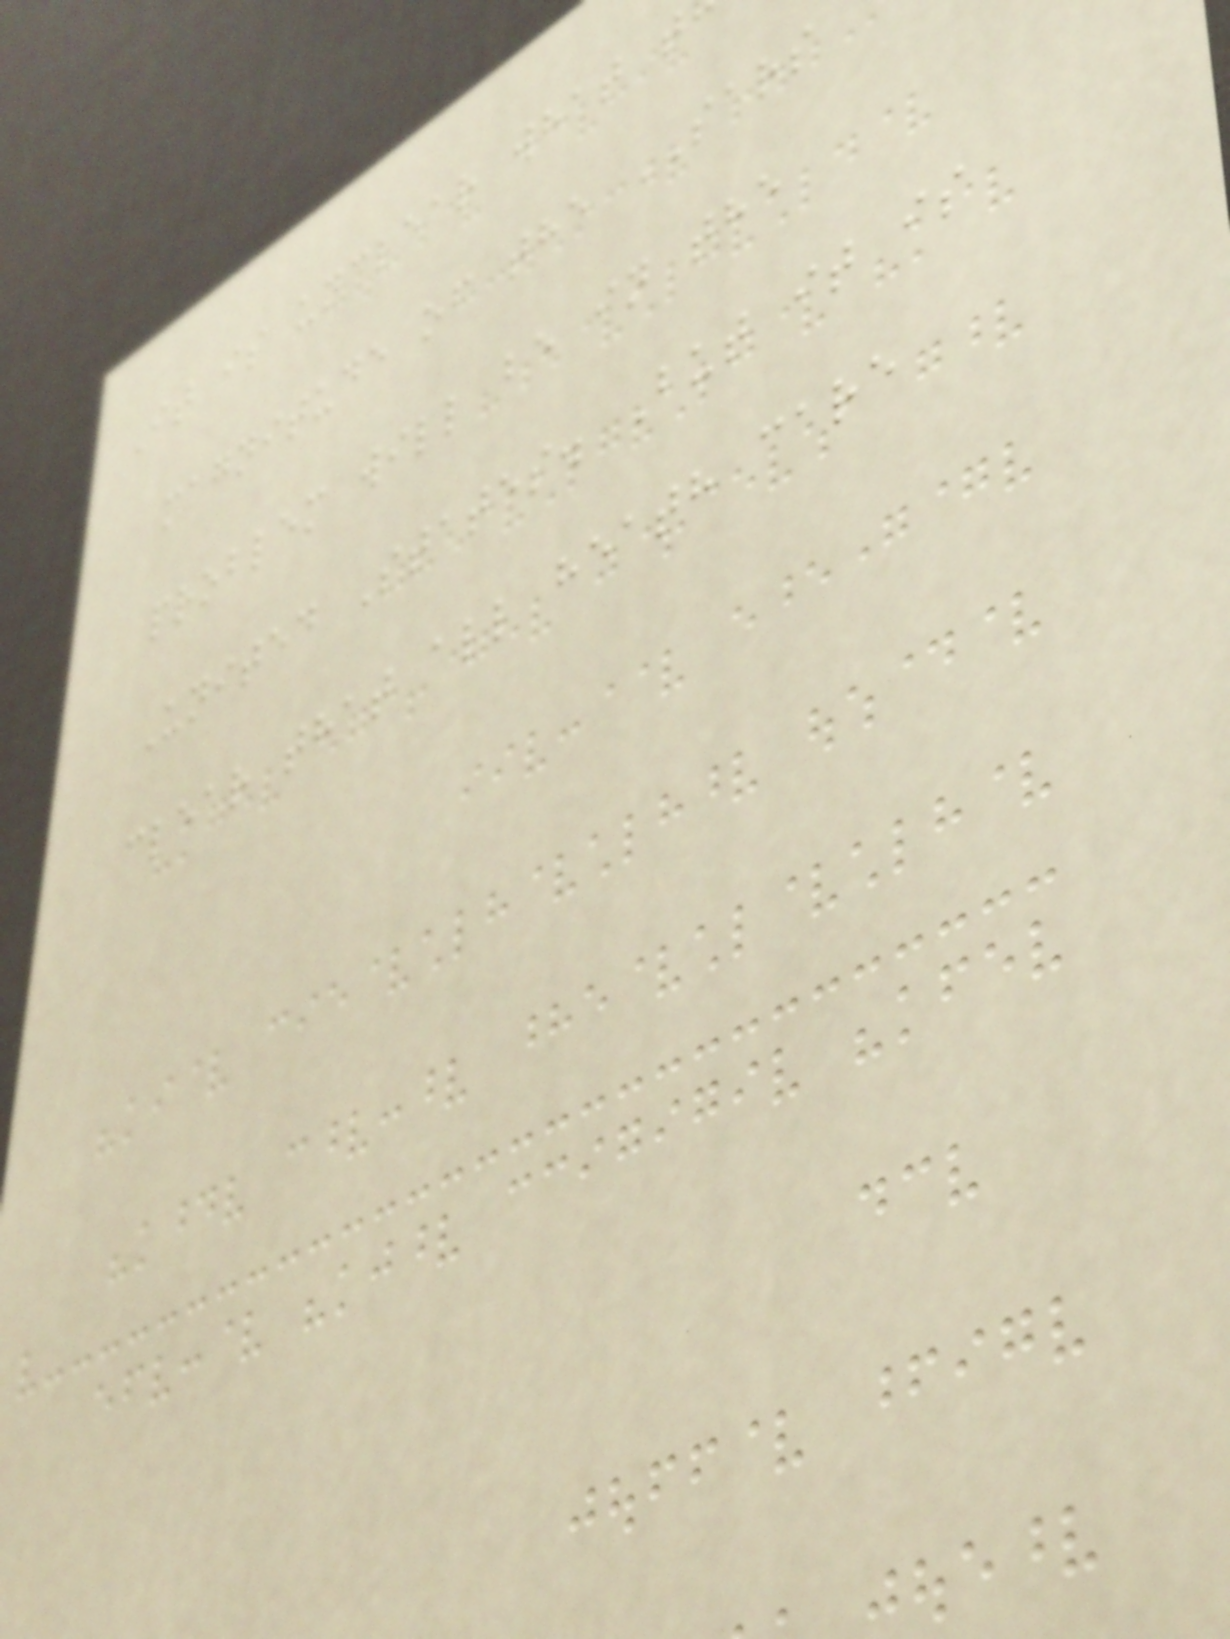It is unclear what t
magnitude of the SARS
problem will be in the
United States. But it is
clear that all heath care
